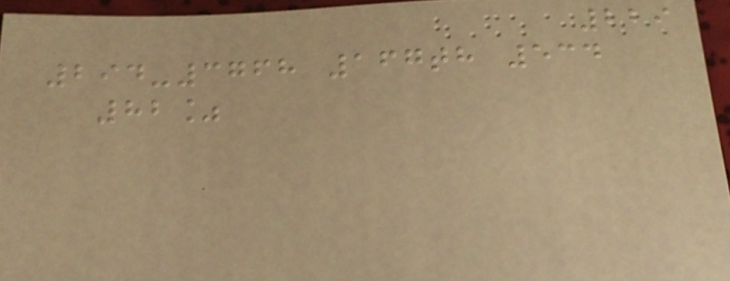229
294-3768 167th 534
82%
